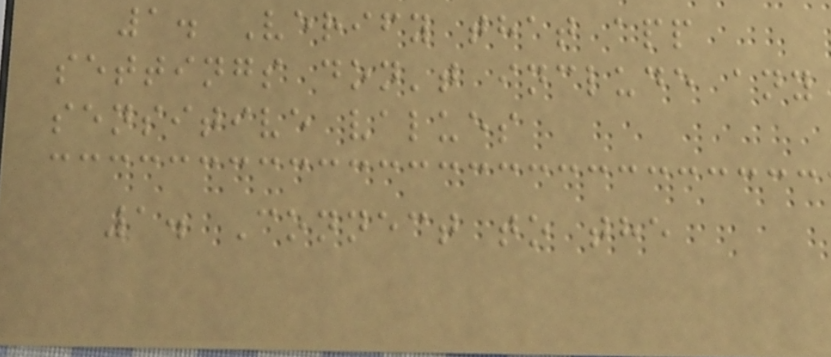1. Verify that app
settings don't include any
sensitive values
1. Connect to the
